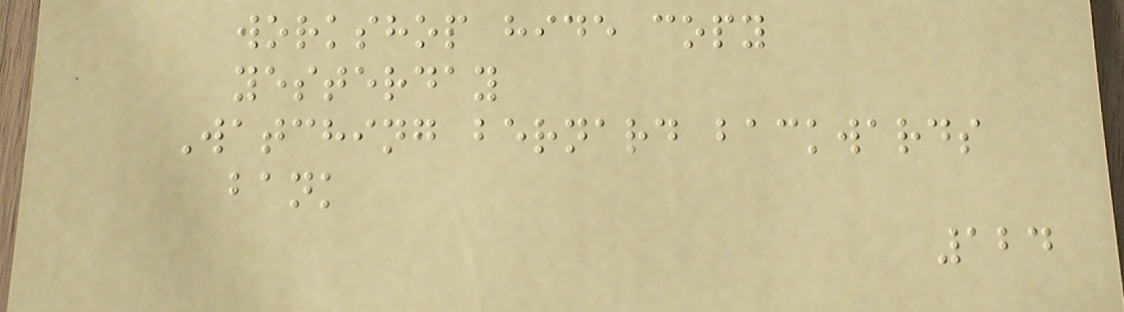workshop hide copy
yesterday
Watching bernard backwards
bank
124
